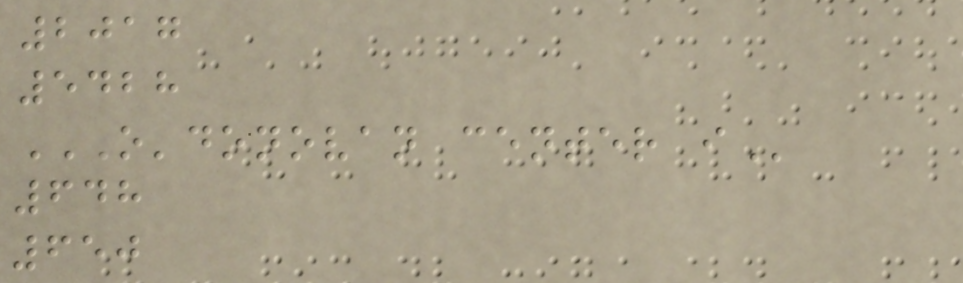2017
5428
O'DONOVAN CENTER I
648
650
